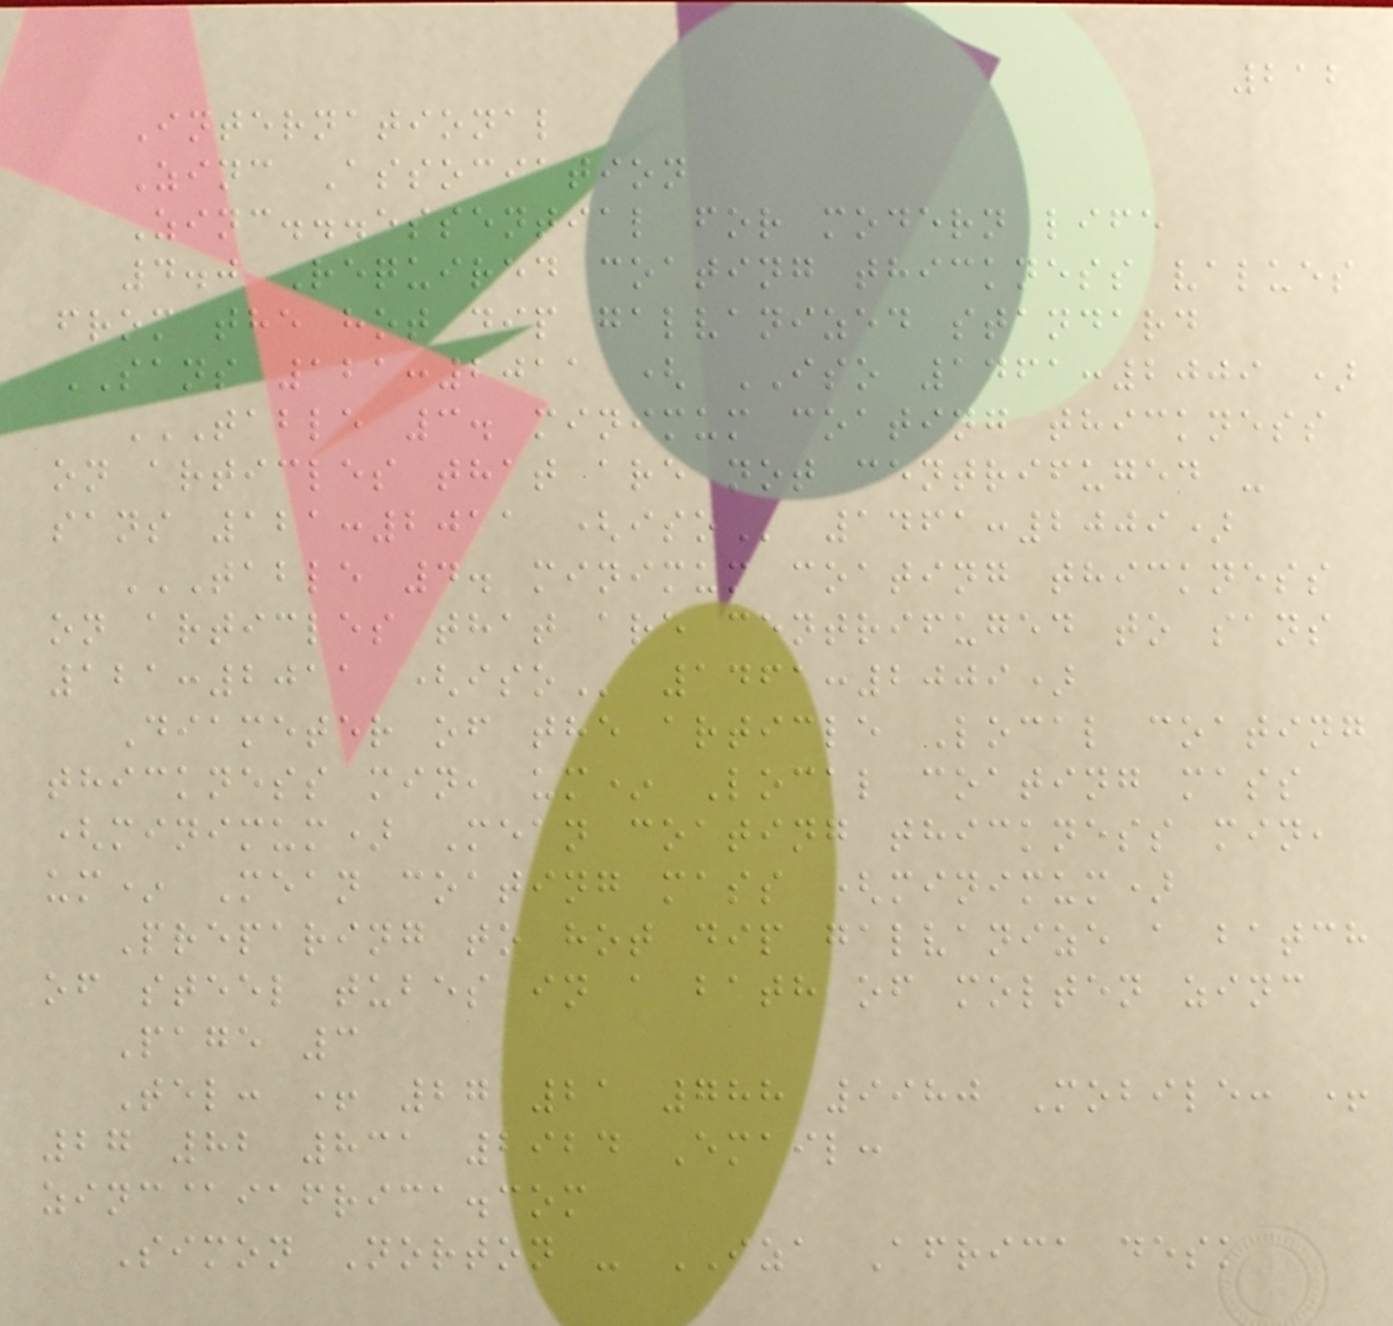212
International
Zinc Association
Zinc...essential for modern life
4.0 Required coating thickness values
from the hot dip galvanized standard
SANS 121:2011 ( ISO 1461:2009 )
TABLE 3. MINIMUM COATING THICKNESS
ON ARTICLES THAT ARE NOT CENTRIFUGED -
SANS 121:2011 (ISO 1461:2009)
TABLE 4. MINIMUM COATING THICKNESS
ON ARTICLES THAT ARE CENTRIFUGED TO SANS
121:2011 (ISO 1461:2009)
Diameter of the article Local coating
thickness min, um* Local coating mass
(minimum) Mean coating thickness min,
um* Mean coating mass (minimum)
Preparing to hot dip galvanize a batch
of steel tubes in a bath of molten zinc
Page 3
Tel: + 27 21 788 9980 Mobile: +
27 82 831 2924 Email:
zinc@iafrica.com
Simon Norton - IZA Africa desk
